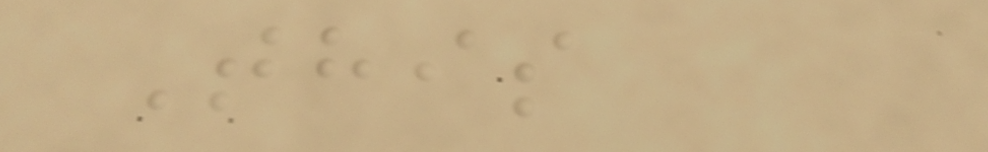This
